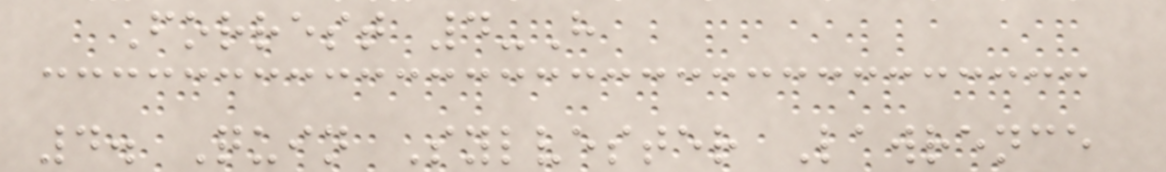Forrest 4-H
4. Quin Sylvester Lawrence
